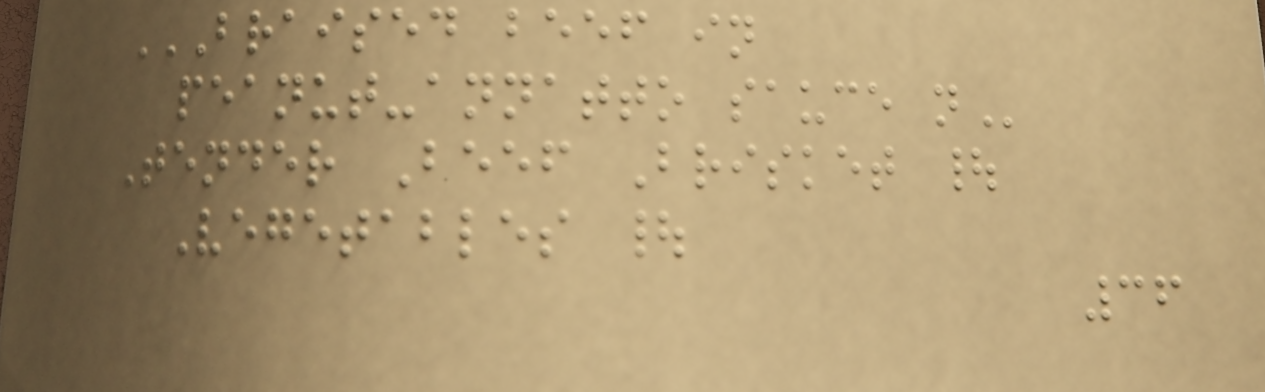BRAISED BEEF IN
PEANUT-ANNATTO SAUCE N
Tender Beef Brisket |
Vegetables |
36
